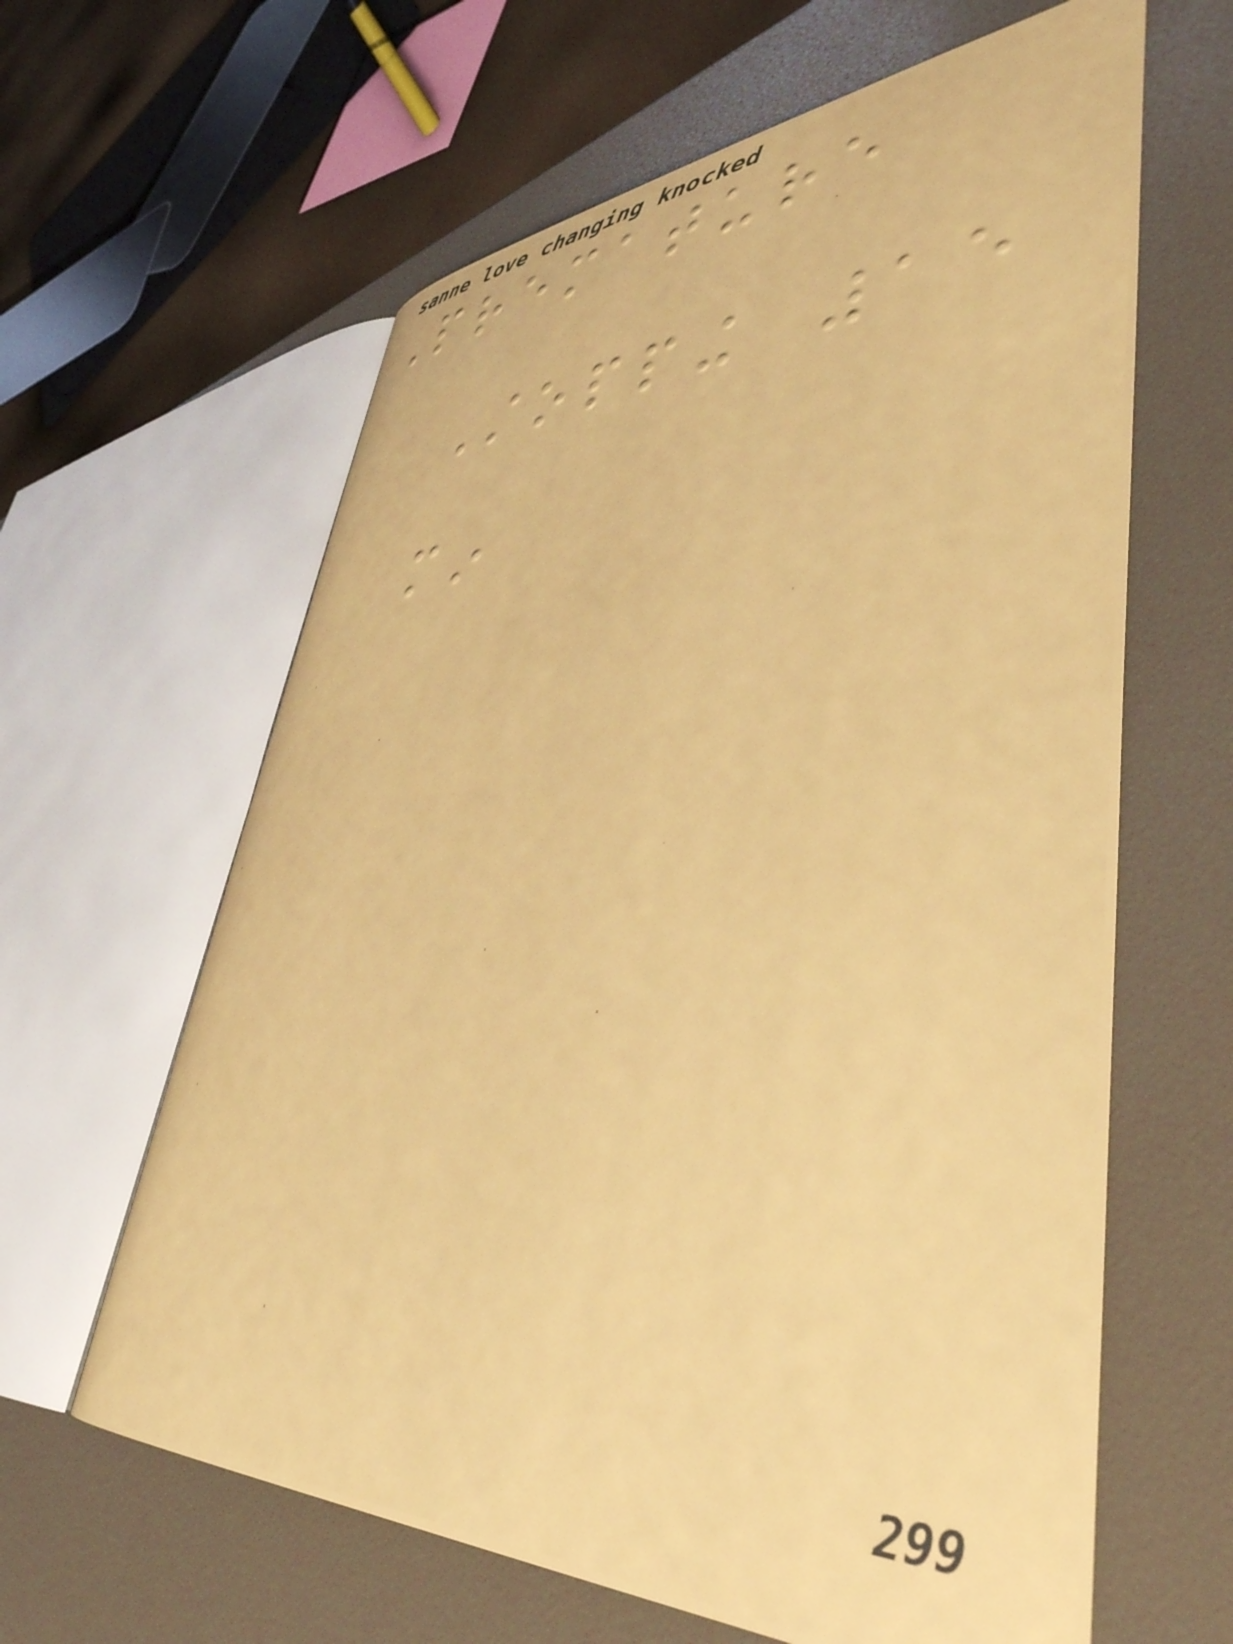Premature
Stopping 15
min
